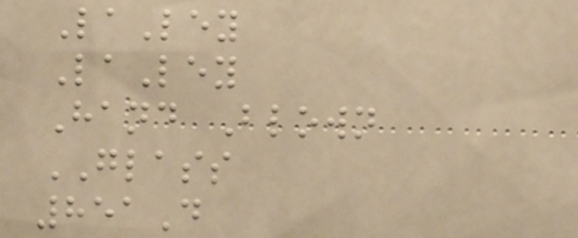LaLey
LaLey
Hand Blown
GLASS
851D
